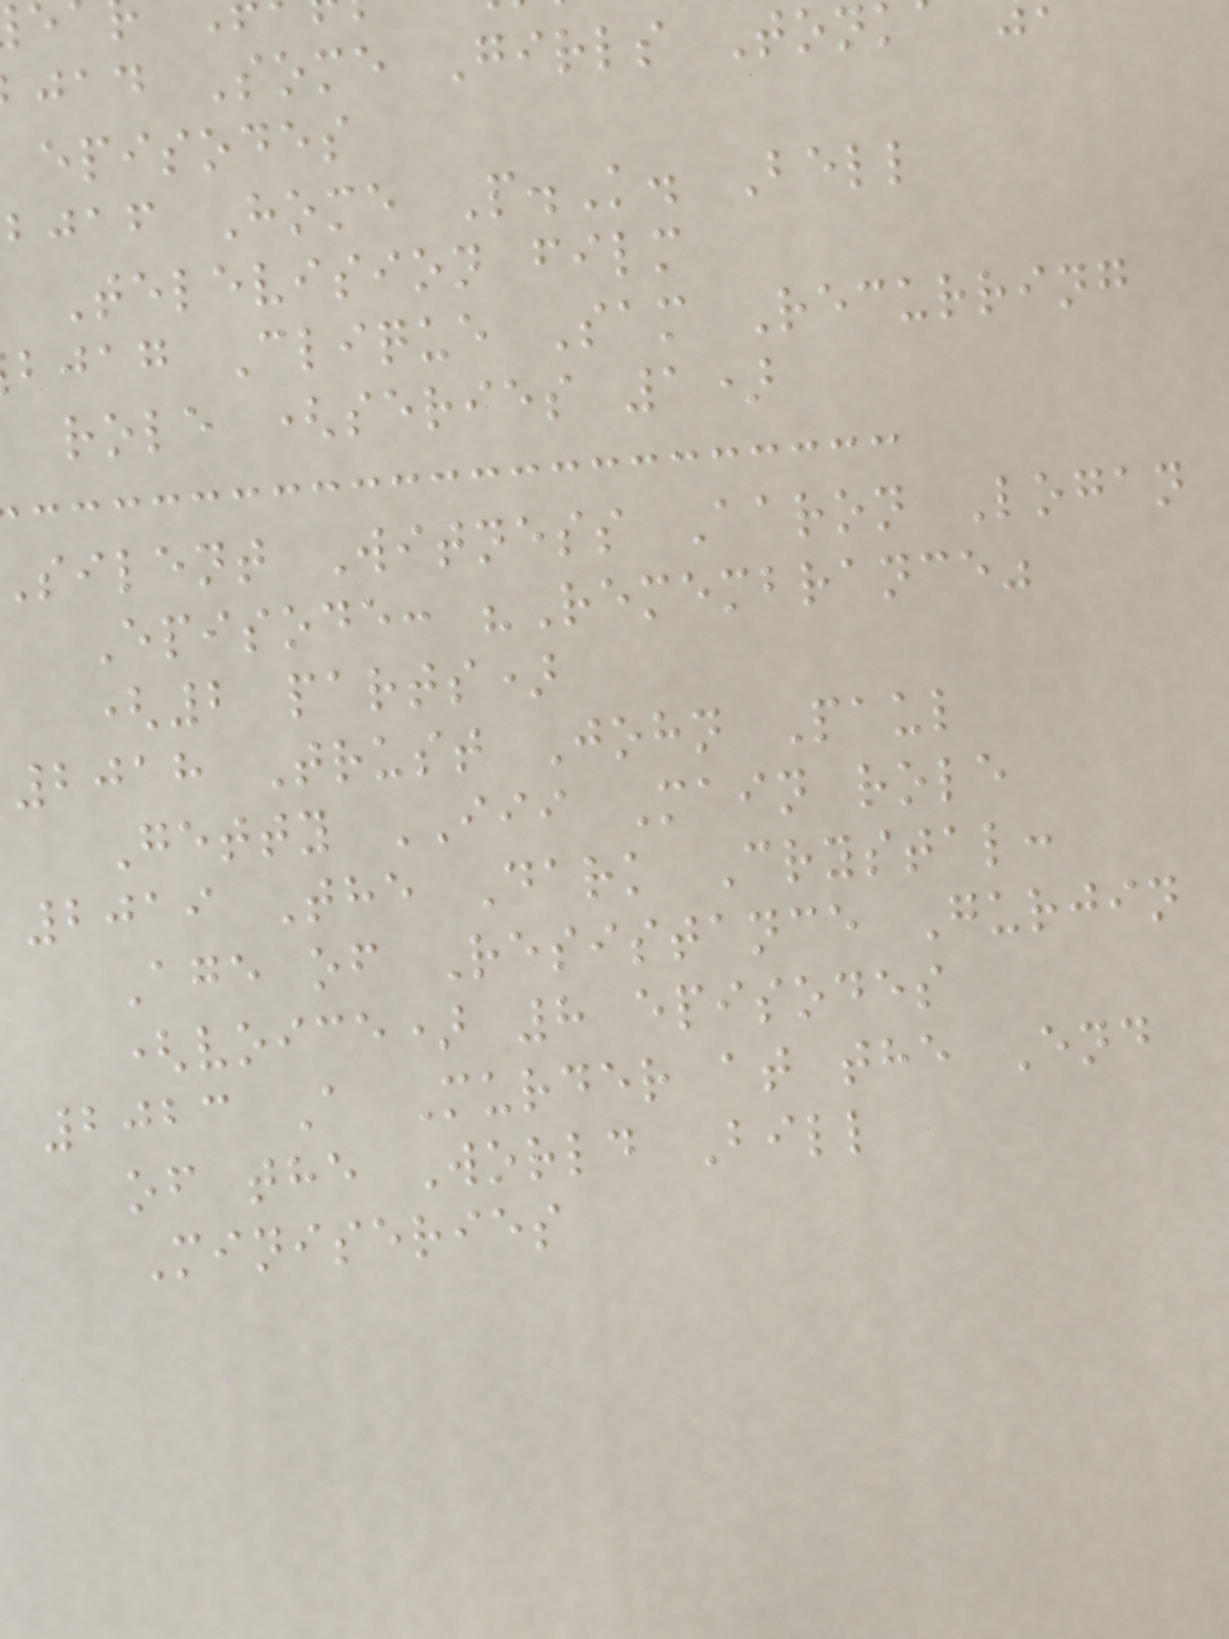jad Some Girls Ton
episodes
bjaf Home P.K. Bell
Television film
bjag Clique Sam Recurring
role (series 1)
silent Witness Aaron Logan
Episode: "Remembrance"
(2 parts)
2018 Trust John Paul
Getty III Main role
2019 The Dark Crystal:
Age of Resistance Gurjin
(voice) 8 episodes
2023 A Murder at the End
of the World Bill
Miniseries
